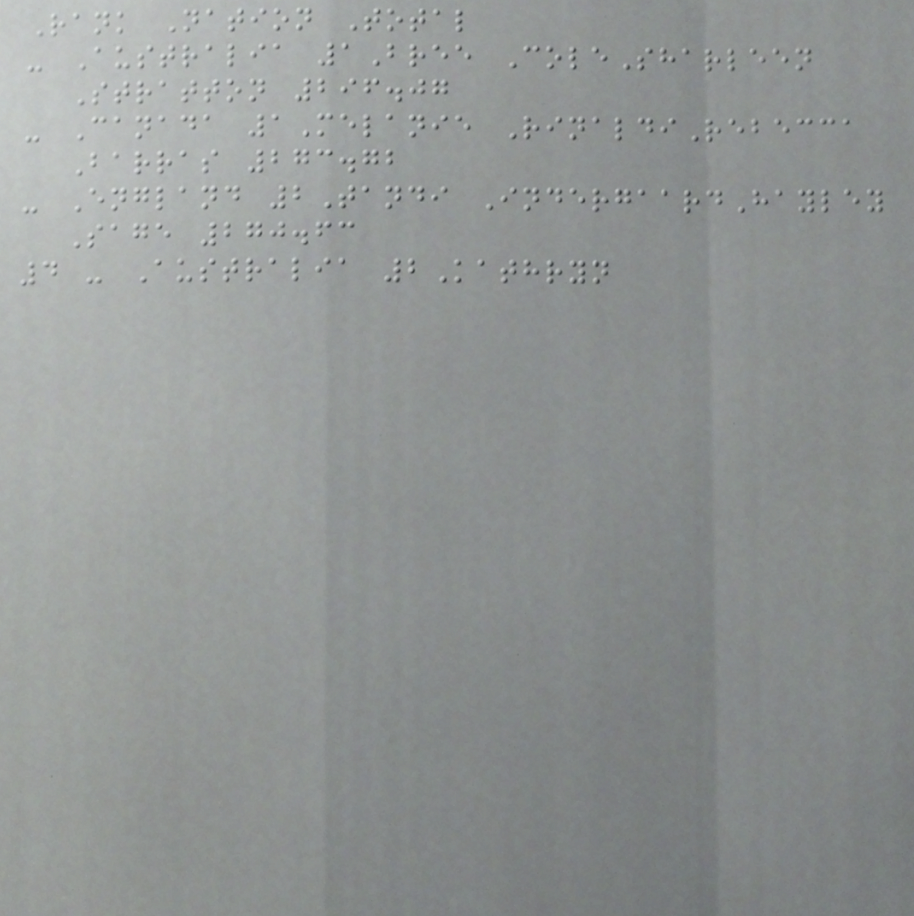Rank Nation Total
- Australia 1Bree ColeSharleen
Stratton 296.07
- Canada 1Melanie RinaldiRebecca
Barras 273.72
- England 2Tandi IndergaardHayley
Sage 270.63
4 - Australia 2Kathryn
